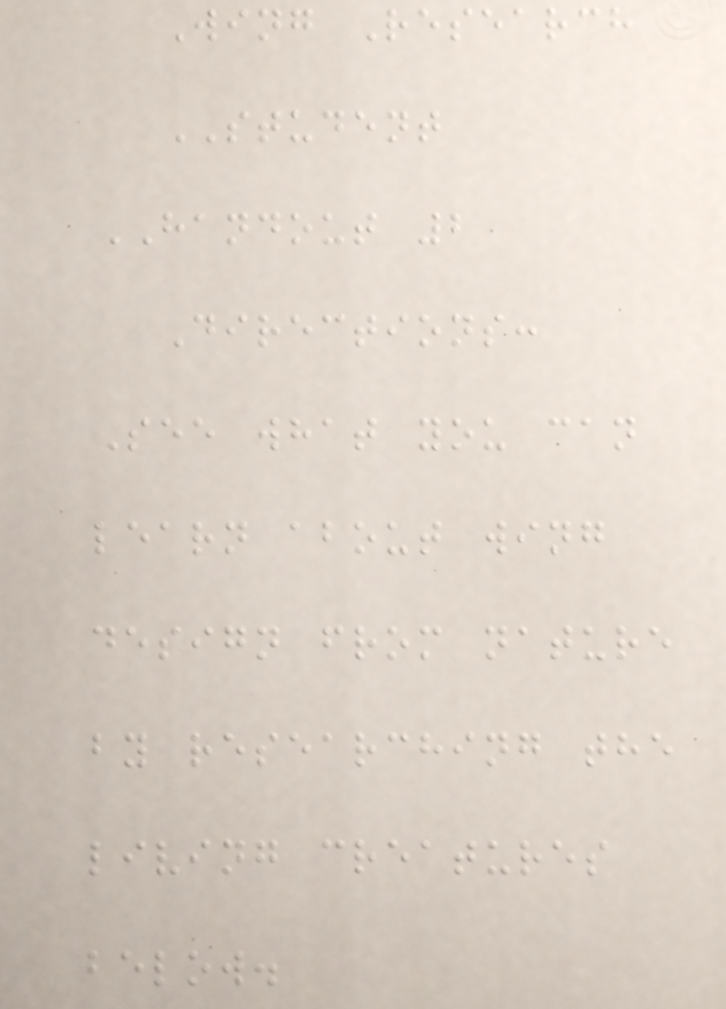Wing Research
STUDENT
HANDOUT 2
Directions:
See what you can
learn about wing
design from nature
by researching the
living creatures
below.
